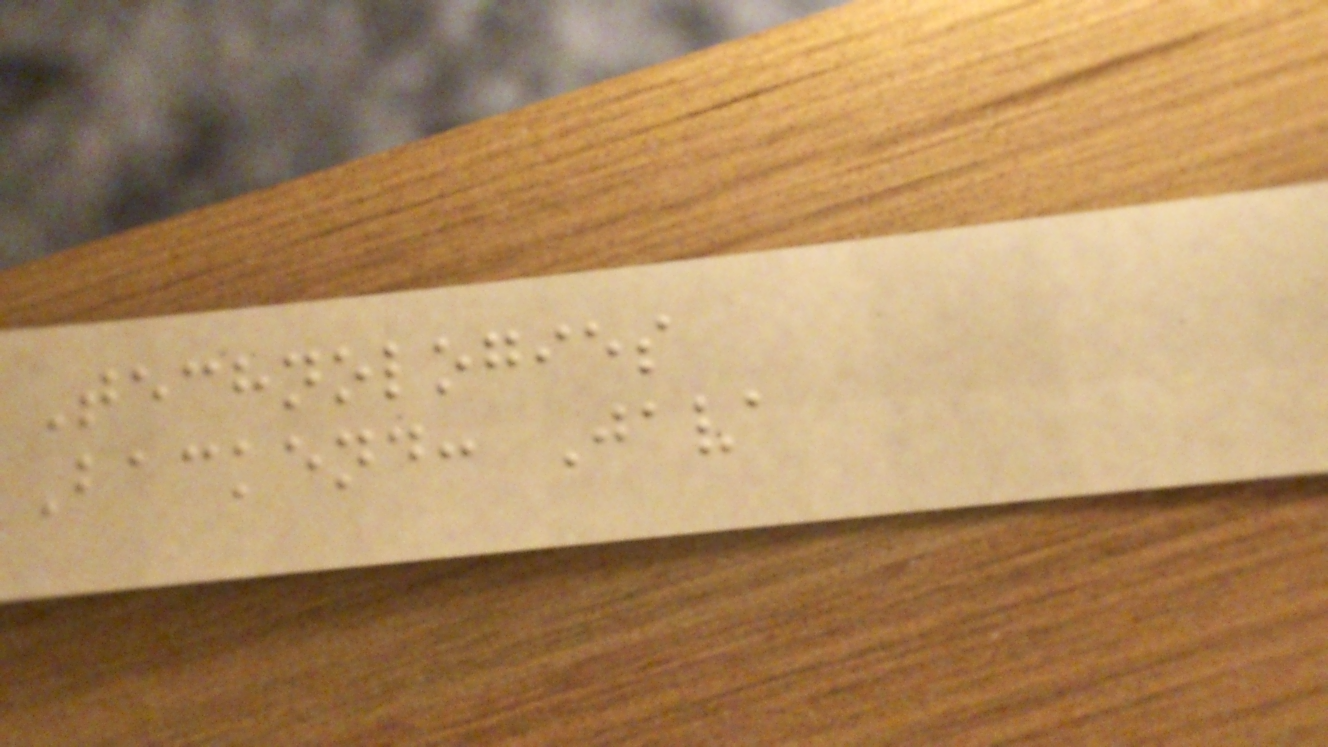Technologies
Backend: Java
